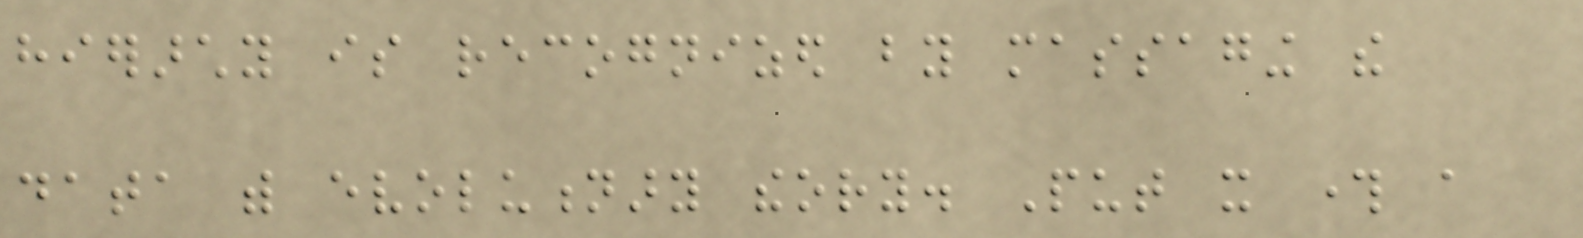hierarchy is recognized by massaging the
data with evolutionary theory. Put it through a
